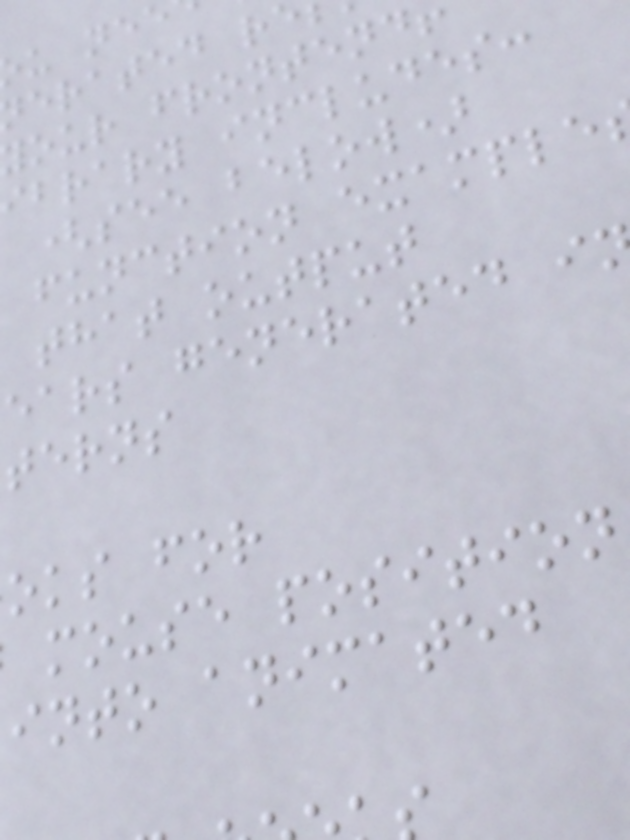erated r
your frontend
ibrary includes:
(see below)
function example
that output
ears generated i
terns
oks for
mouse position
into animated
